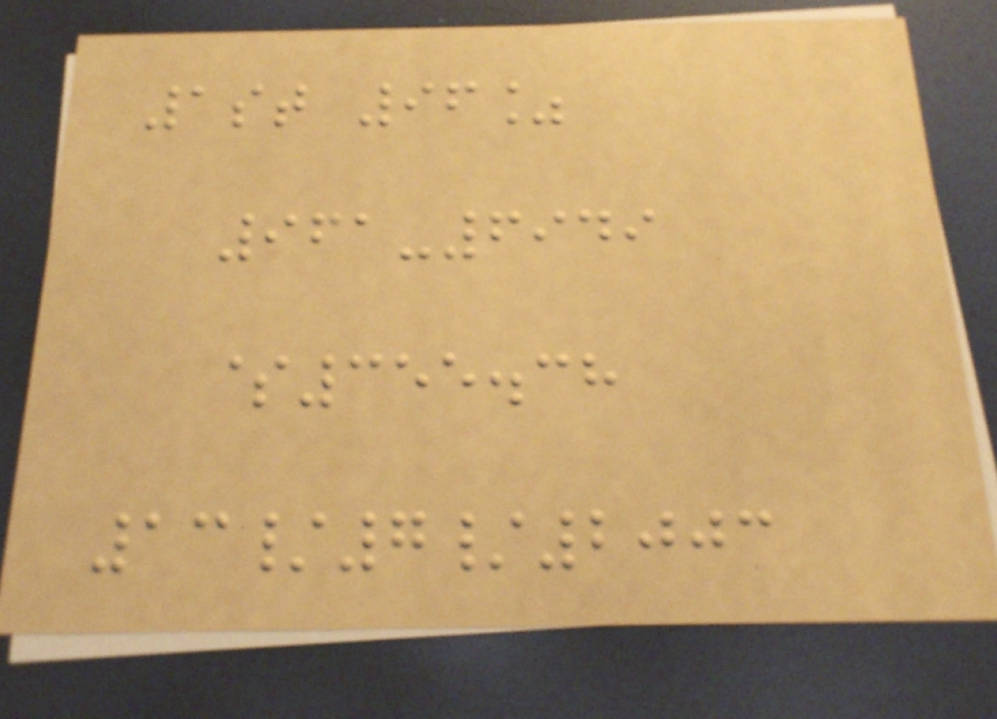1st 96%
961-6949
$355.38
13/7/2003
